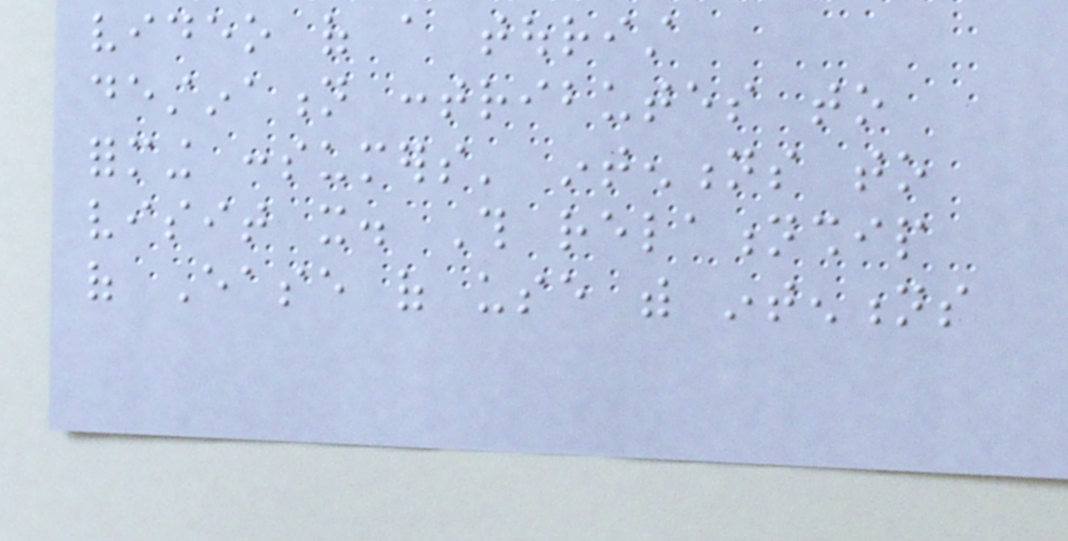video of a tourist
destination contributes to
forming consumers' intentions to
visit it. This relationship
of Ease of use with intentions
